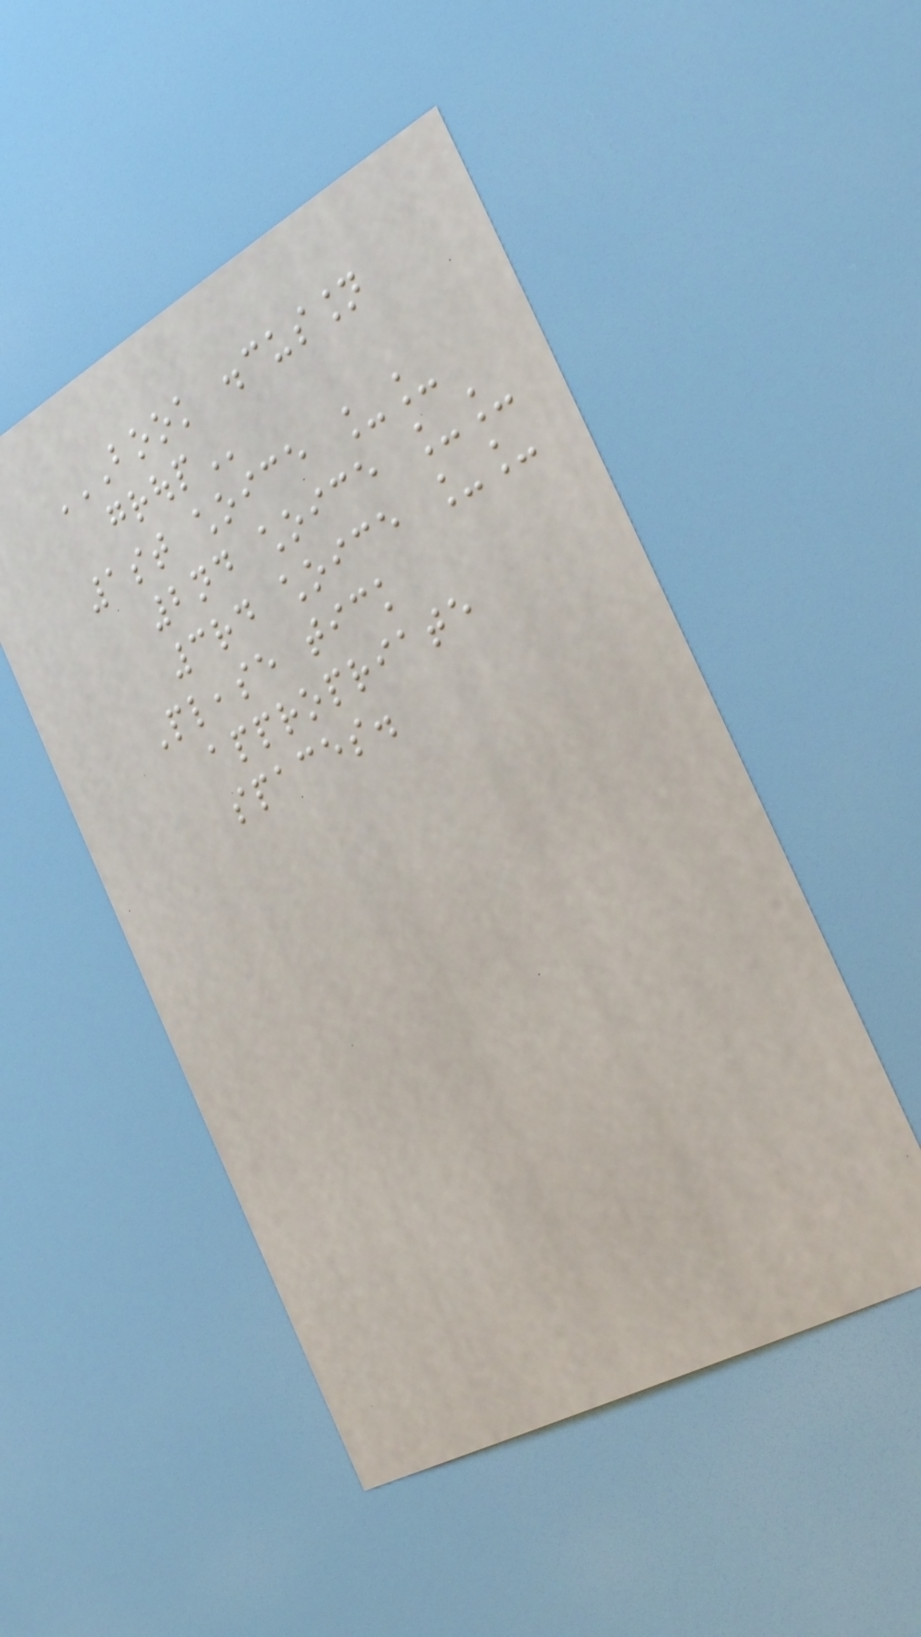BOOK DISCUSSION
GROUP
1st choice __
2nd choice __
3rd choice __
Please tick
appropriate
spaces.
